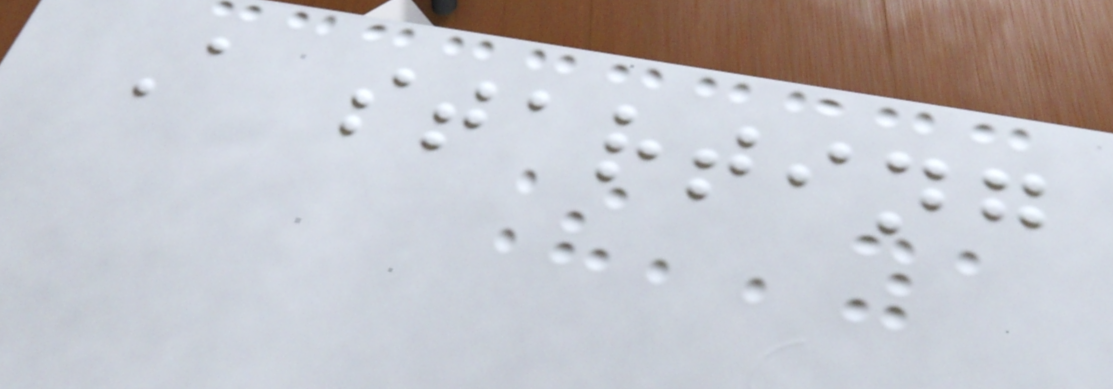A starting
